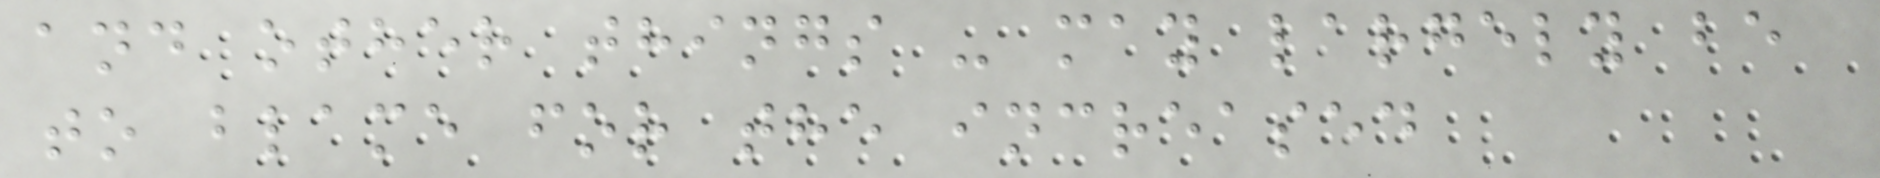and other things - may largely be
to blame for the increased
